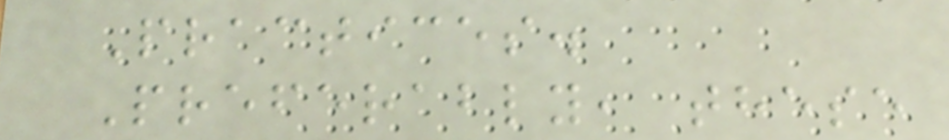Practices.
Preferably, these
